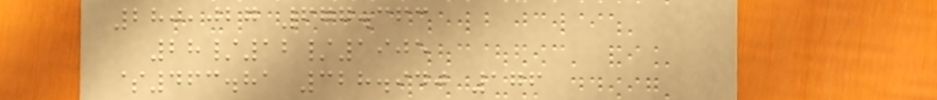280,027 677.363
28/12/1905
$463.81 328.940 176
